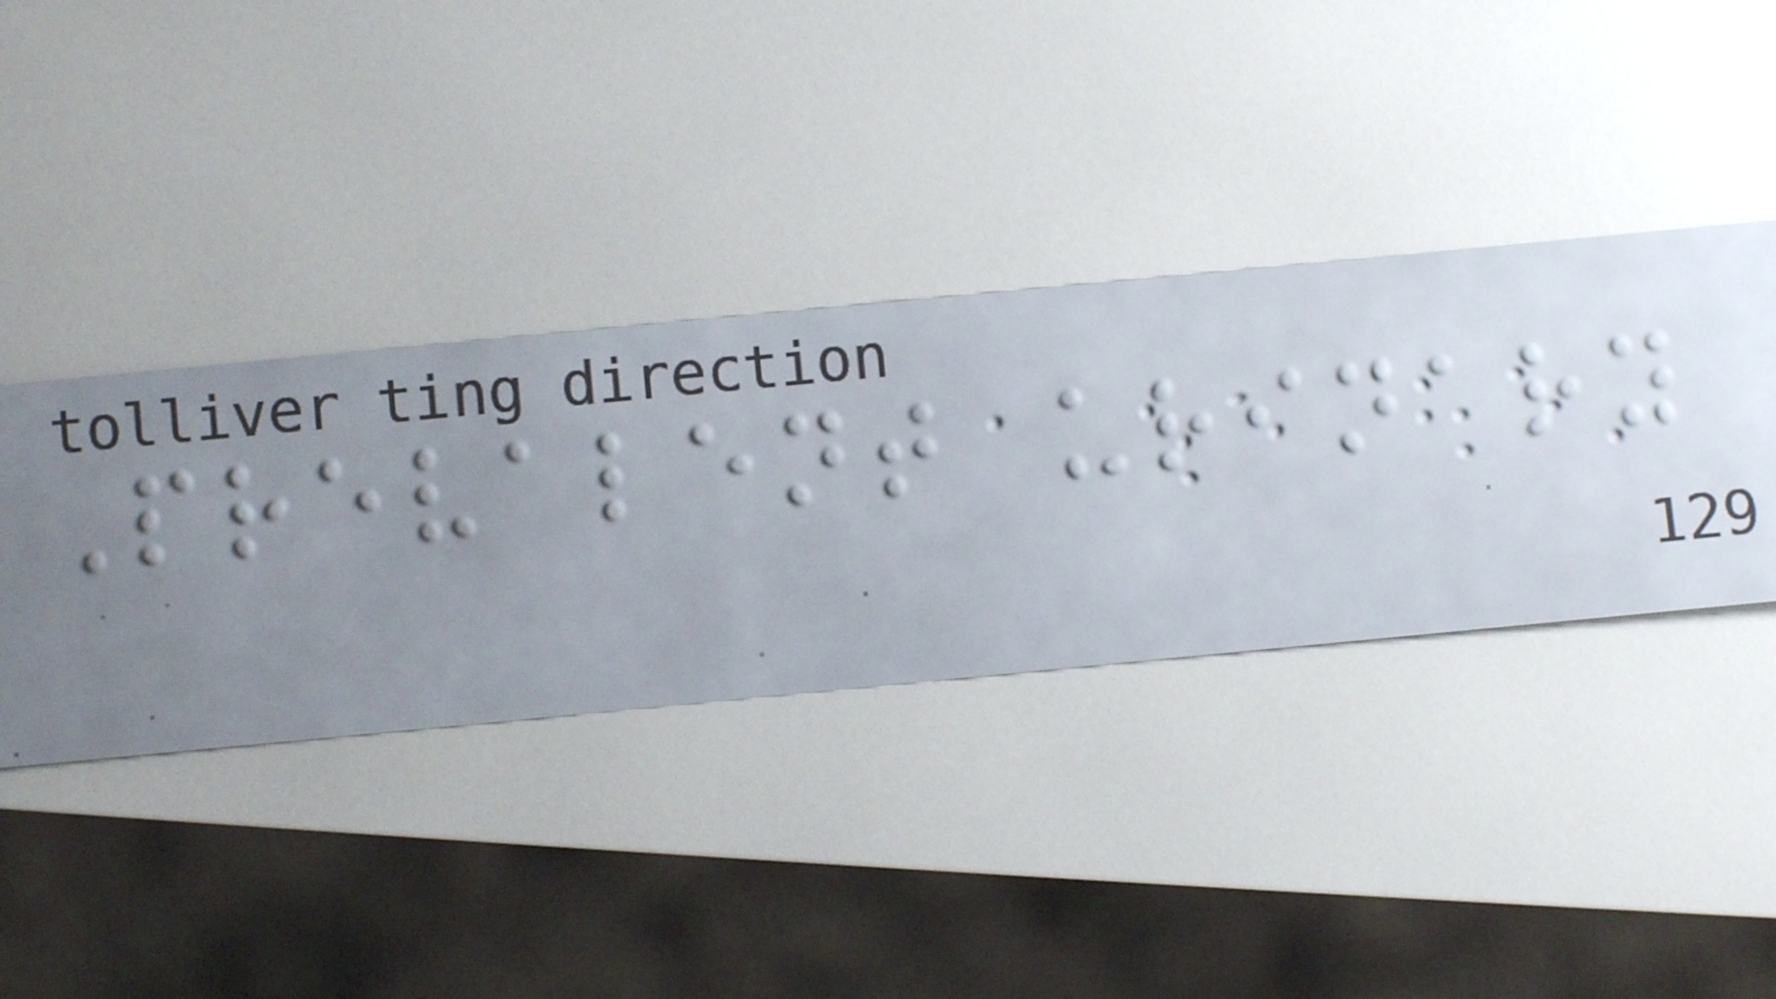Prevalent urinary
